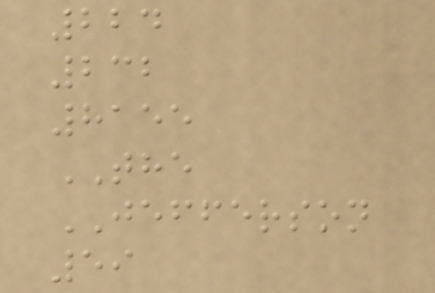224
232
8155
THE
JEFFERSON
59
